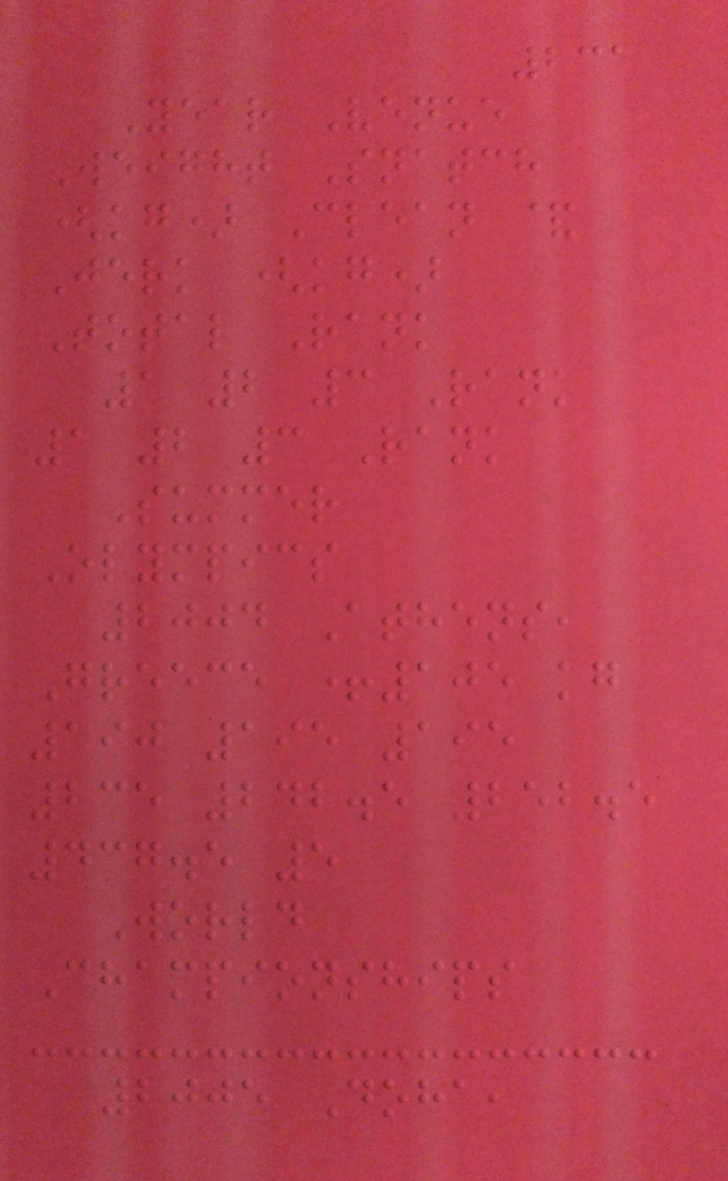231
Year Venue
Weight Snatch
(kg) Clean &
Jerk (kg)
Total Rank
1 2 3 Rank
1 2 3 Rank
Summer
Olympics
2004 Athens,
Greece +105 kg
190 195 195
235 242.5 252.5
437.5 5
World
Championships
2005 Doha,
